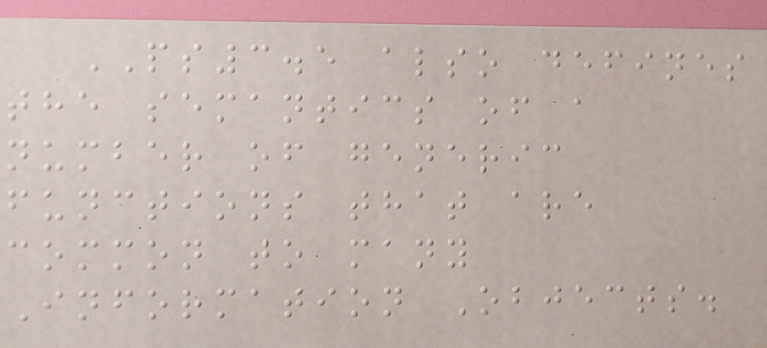PS3.5 also defines
the semantics of a
number of generic
functions that are
common to many
Information Objects.
